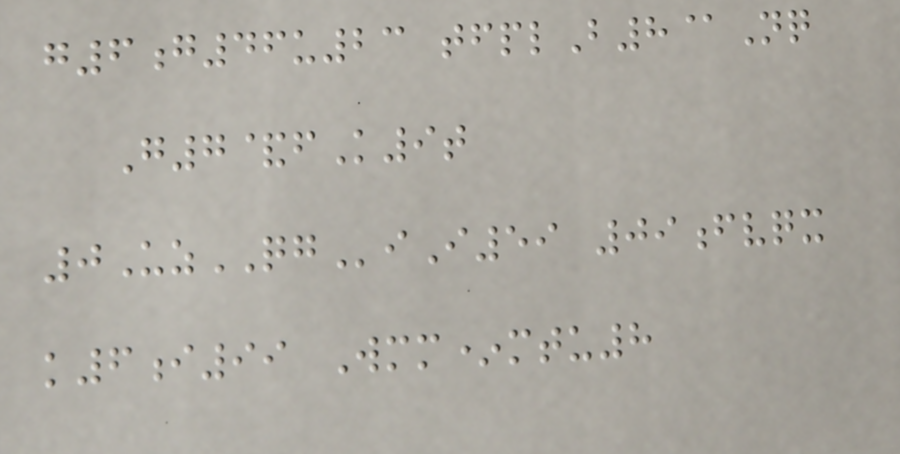g6g46u23 tfplB8@Nq
G7&fK9t
0UzQGiI59 09fvqx
k6i99 Wmm*mtu8
